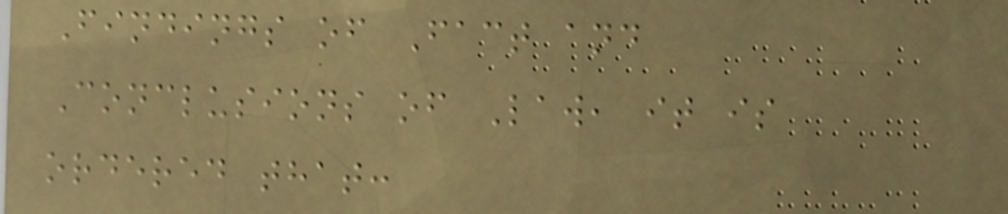Findings of Fact and
Conclusions of Law, it is
ordered that:
